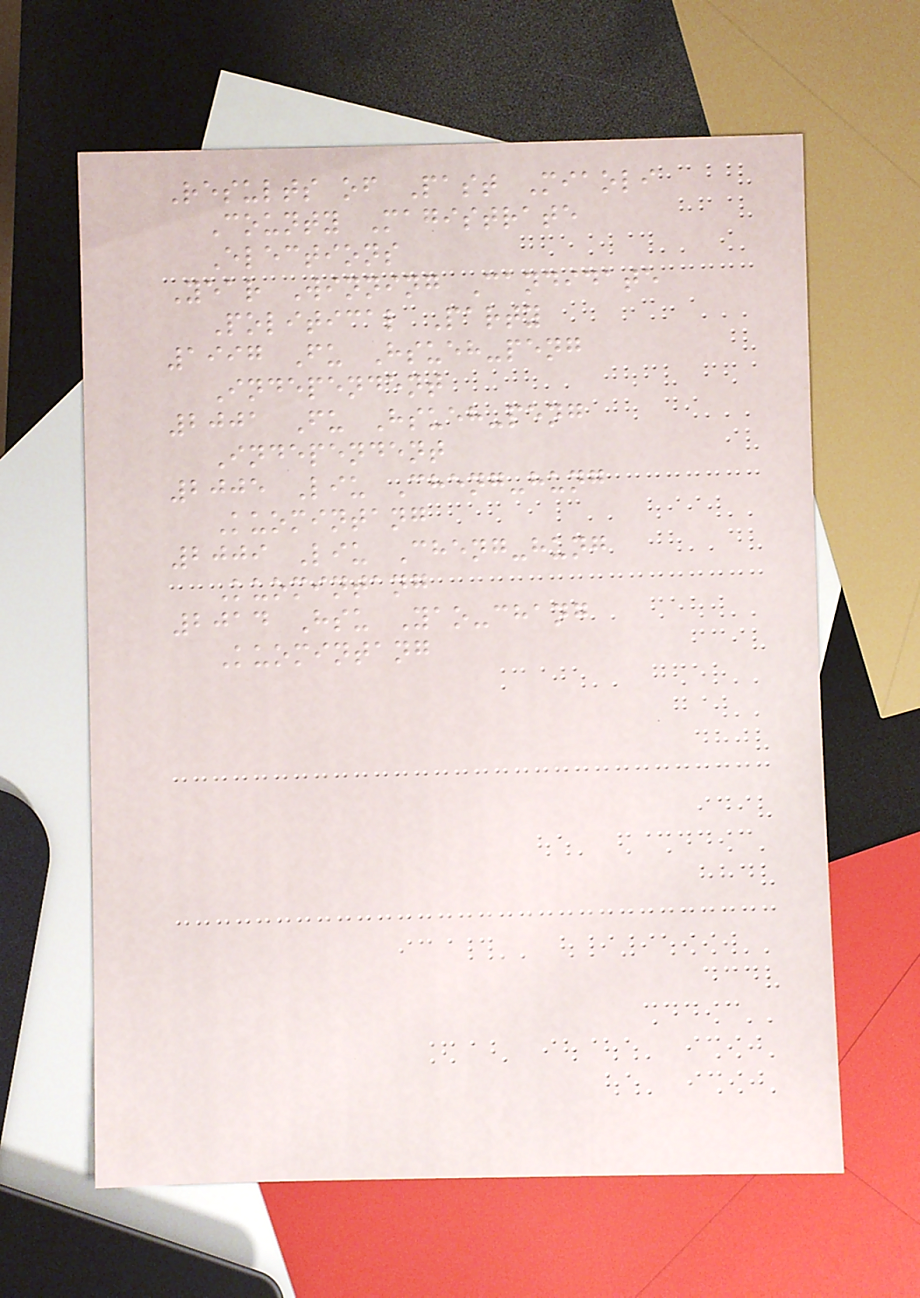Results of Past Miaoli
County Magistrate
Elections
Year Winning Candidate
Political Party
1997 Fu Hsueh-peng
Independent
2001 Fu Hsueh-peng
Independent
2005 Liu Cheng-hung
Kuomintang
2009 Liu Cheng-hung
Kuomintang
2014 Hsu Yao-chang
Kuomintang
